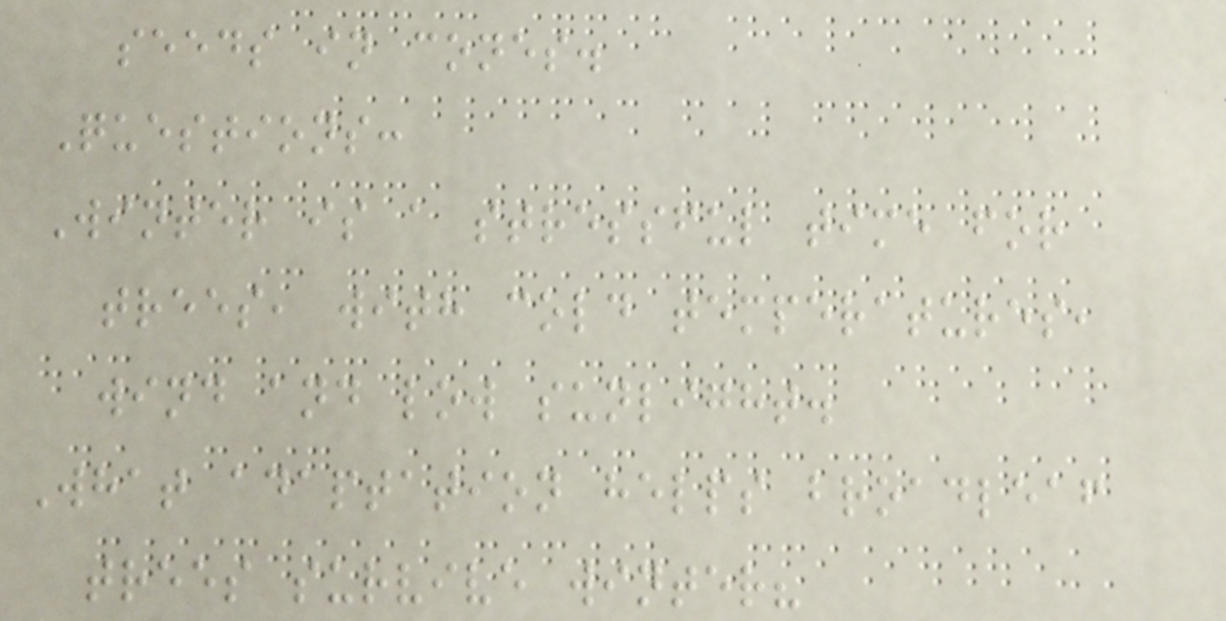seeds in cones.
Questions:
Winter is a stressful time for
trees, with cold temperatures,
wind and low sunlight.
What adaptation helps broadleaf
trees survive winter?
